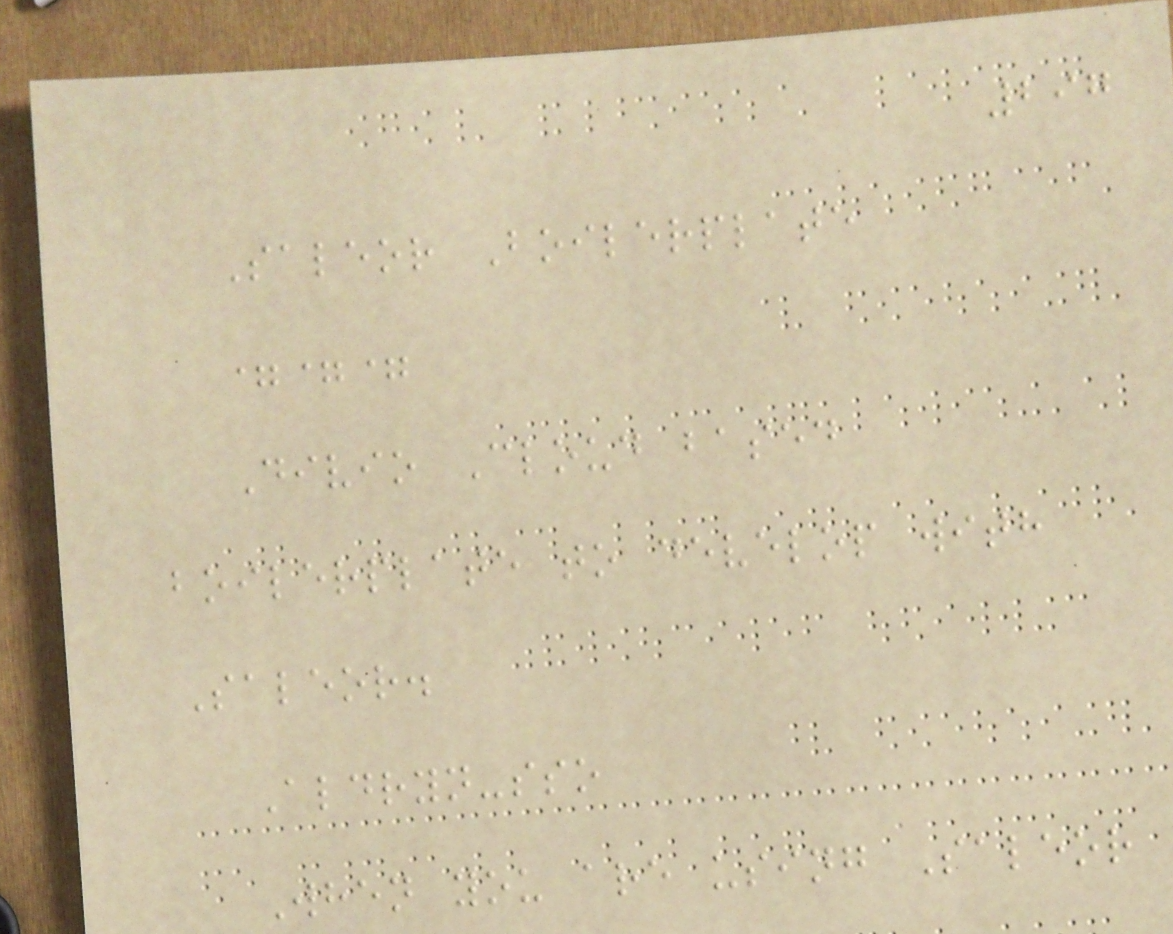297
Saleor Boilerplate
===
Divio Cloud based
boilerplate to develop with
Saleor.
Aldryn-sso
When you are using Saleor
